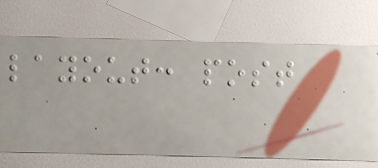layout: post
